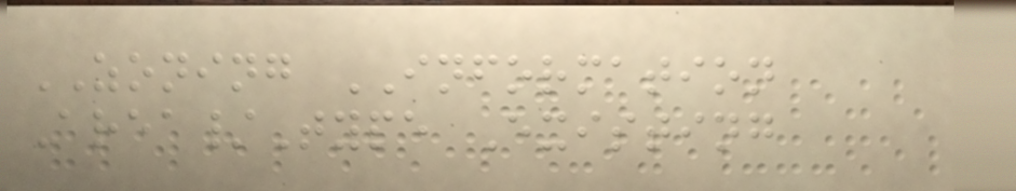ZONING INFORMATION
Area/Type Existing
